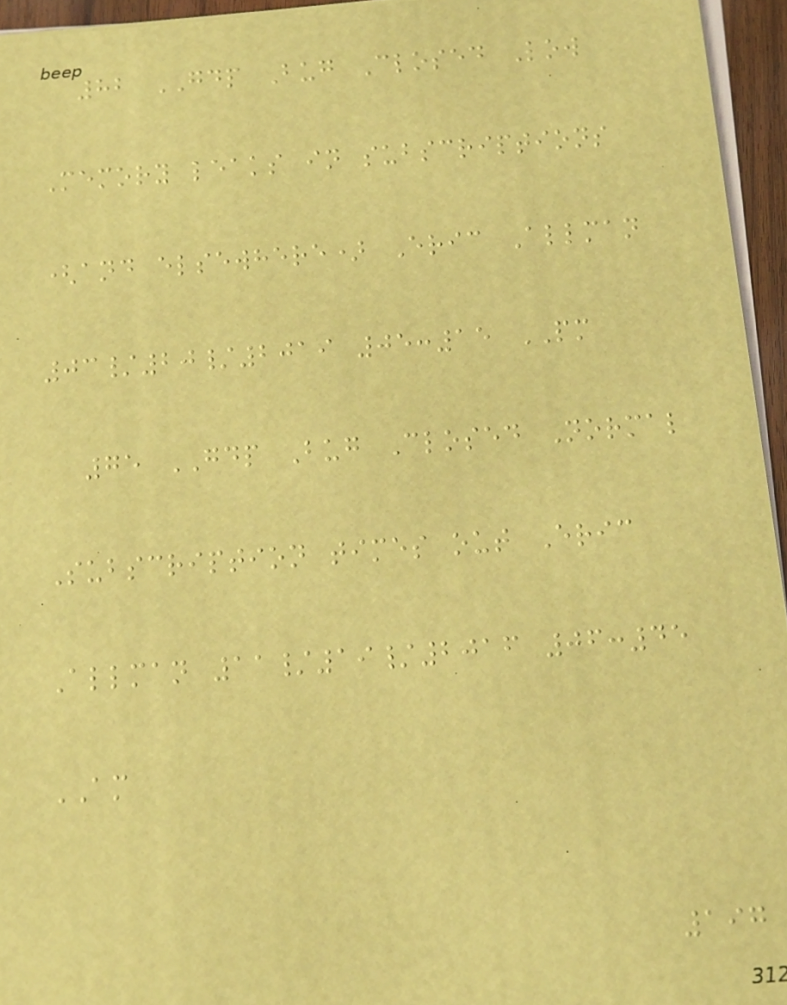82 GDP Bug Closed Low
Memory leaks in subscriptions
(and elsewhere) Eric Allman
03/20/2019 05:15 PM
75 GDP Bug Closed Normal
Subscription times out Eric
Allman 11/19/2016 06:45
AM
197
